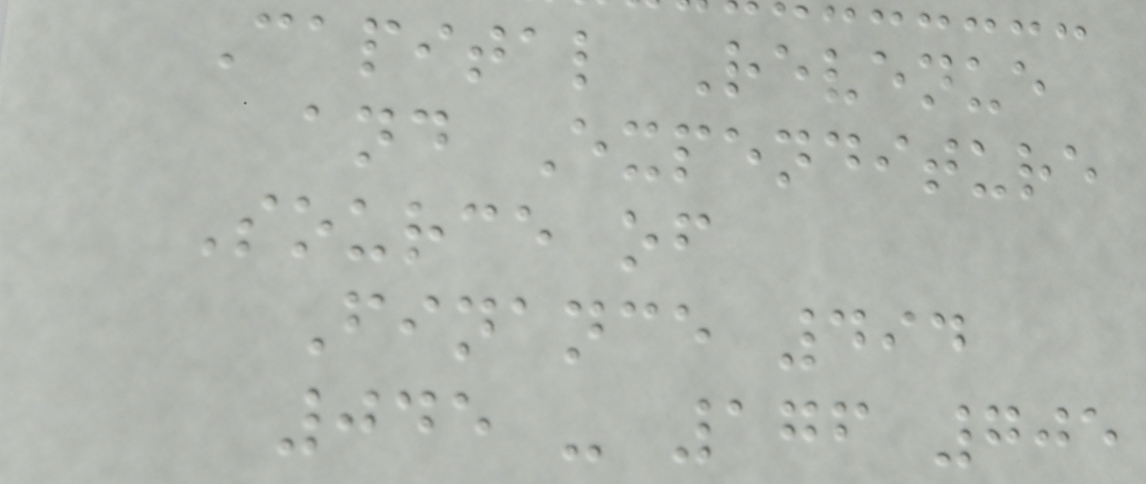Capital Revenue
and Expenditure
Source of
Finance 494
045 - 176 705
